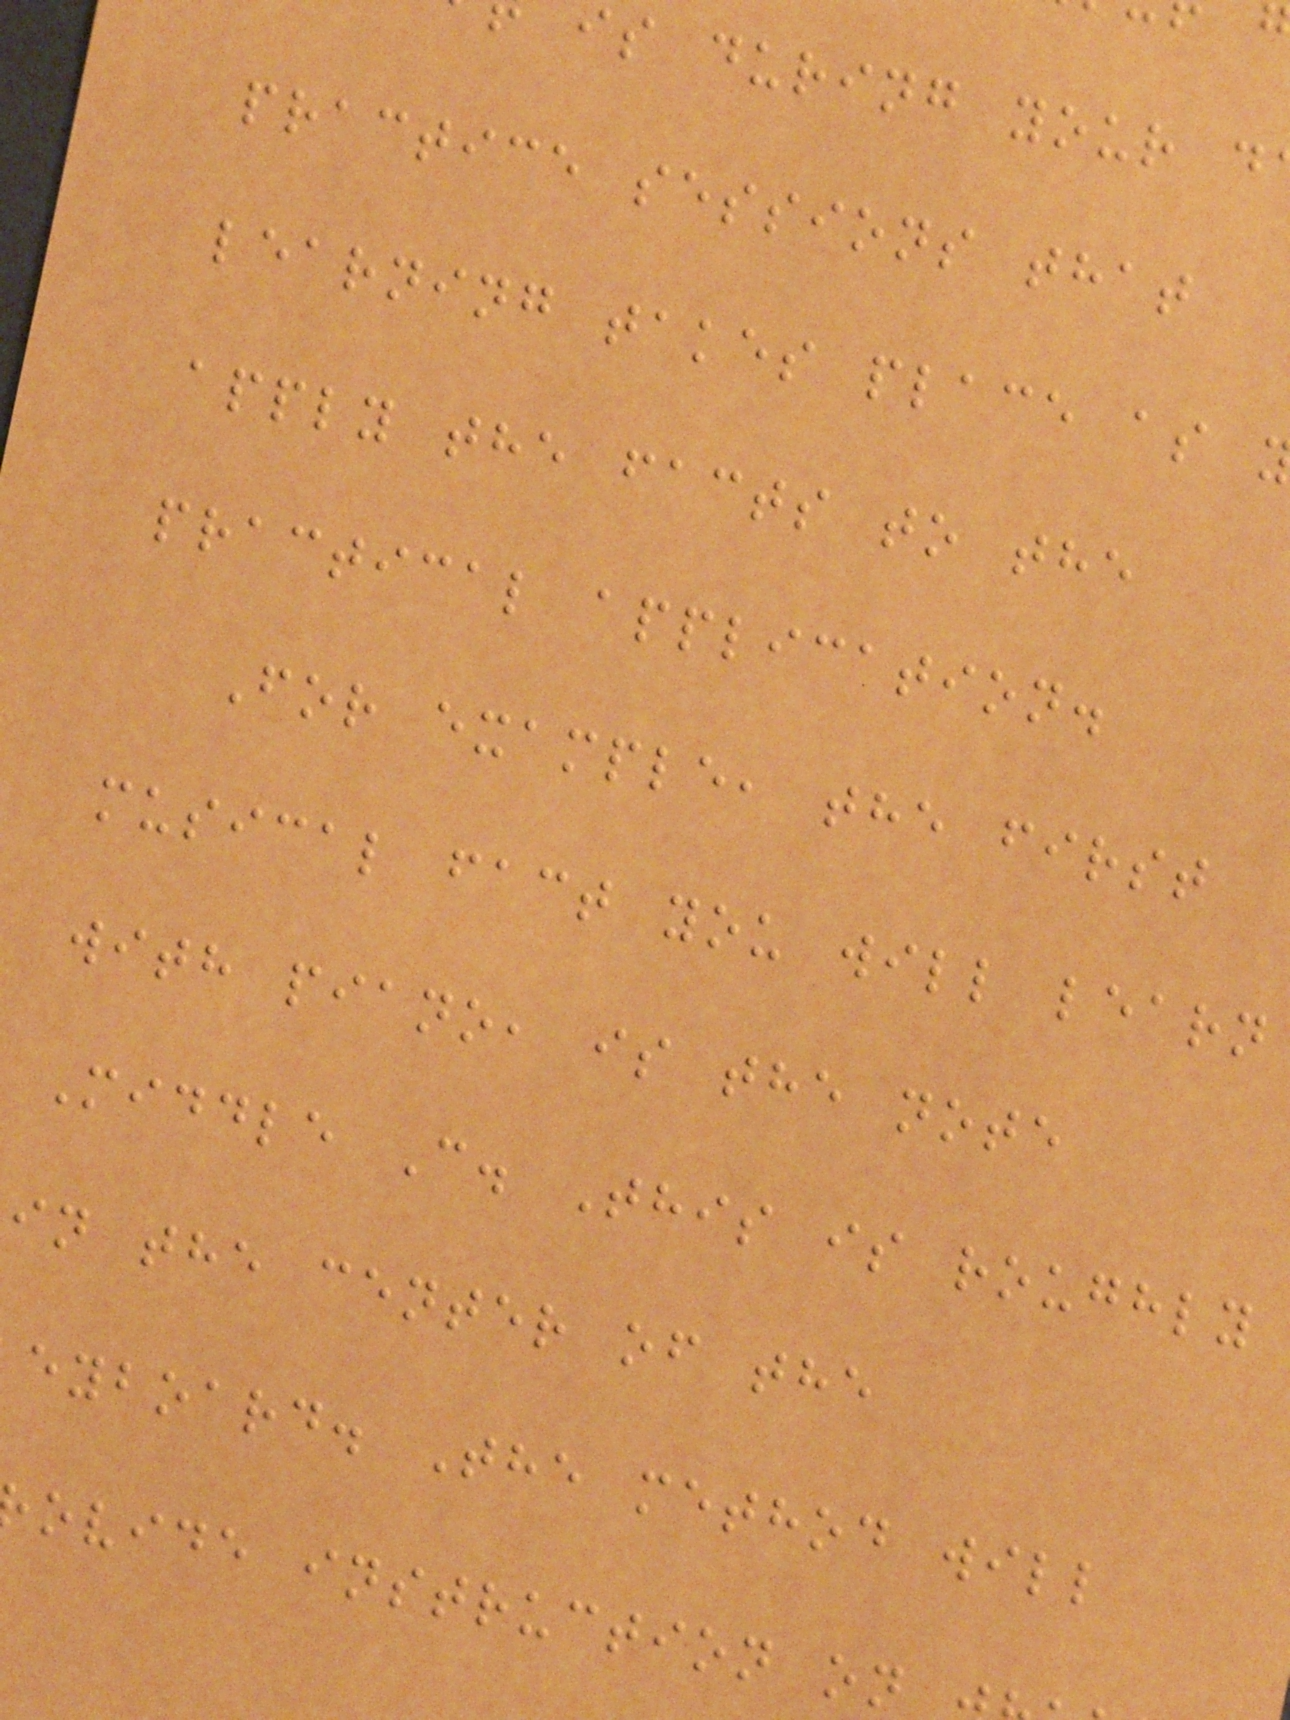is during your d
practice sessions that
learning takes place as
apply the facts to the
practical application.
For example, the first
musical fact you will learn
with piano, is the note
Middle C. This is roughly
in the center of the
eyboard. The method will
ovide instruction on
